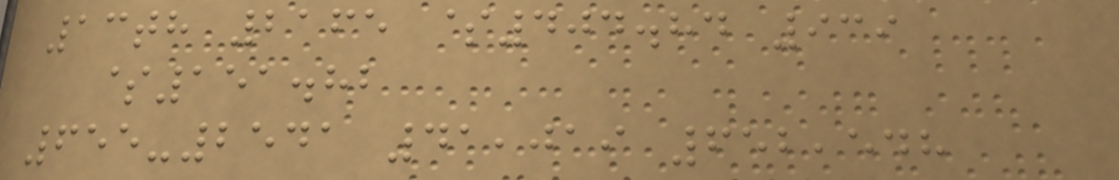13th 2165 $404.84 939
$151.82
655-2541 41,019 652,548
